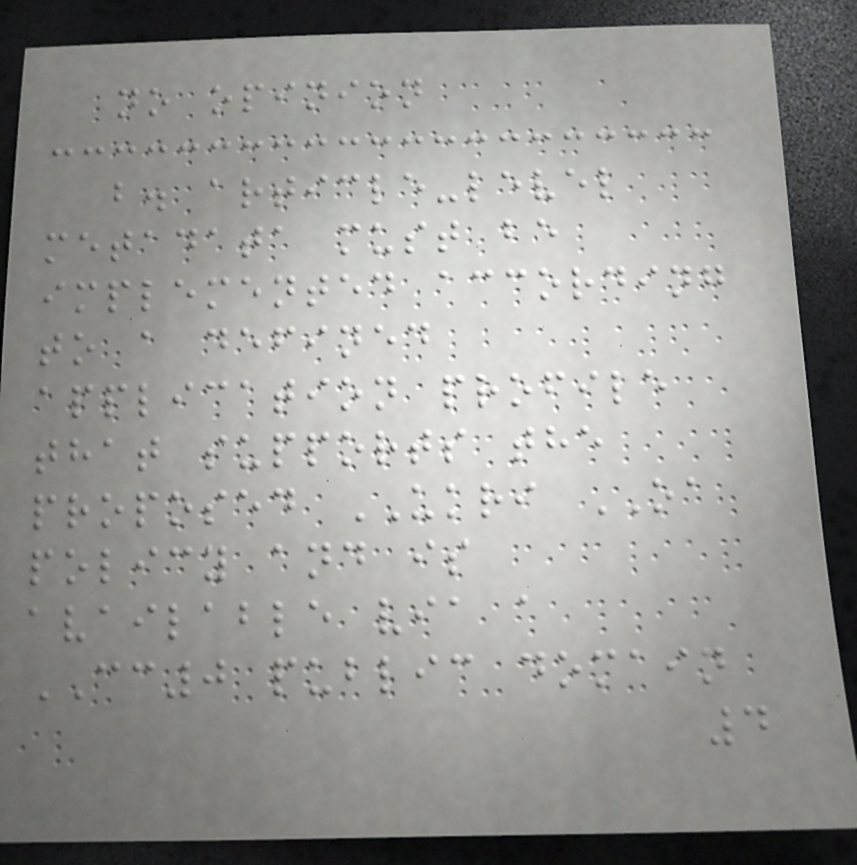no opinion
b. article-level
metadata must be
implemented according
to a defined
application profile
that supports the
proposed UKRI OA
policy and is
available via a
CC0 public domain
4
